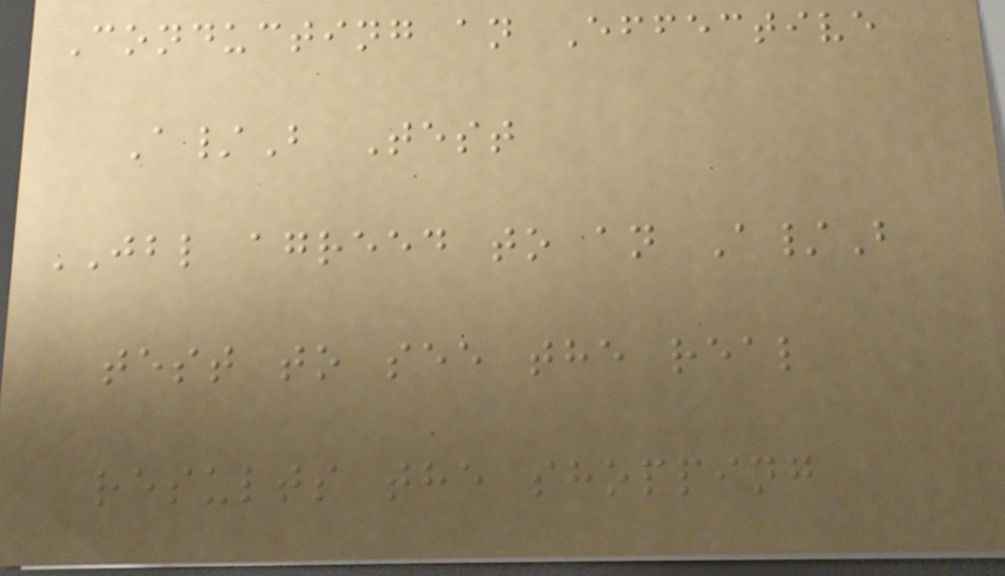Conducting an Effective
A/B Test
JBL agreed to an A/B
test to see the real
results the shopping
